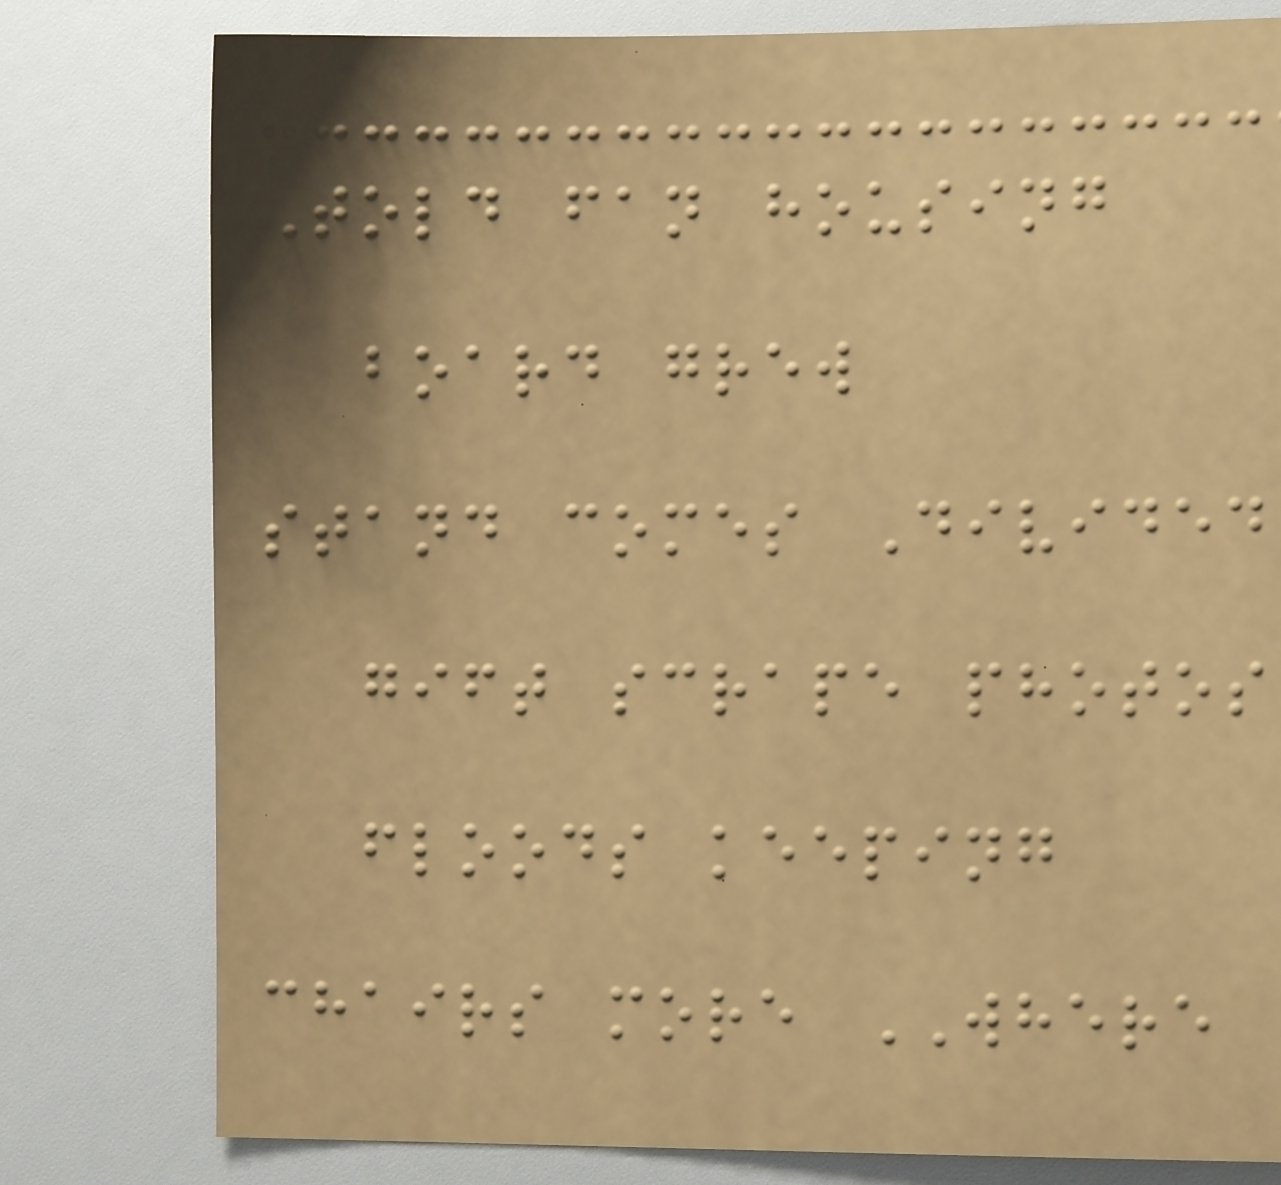Told fan housing
board grew
stand comes Divided
gift scrape photos
floods keeping
chairs more WHERE
